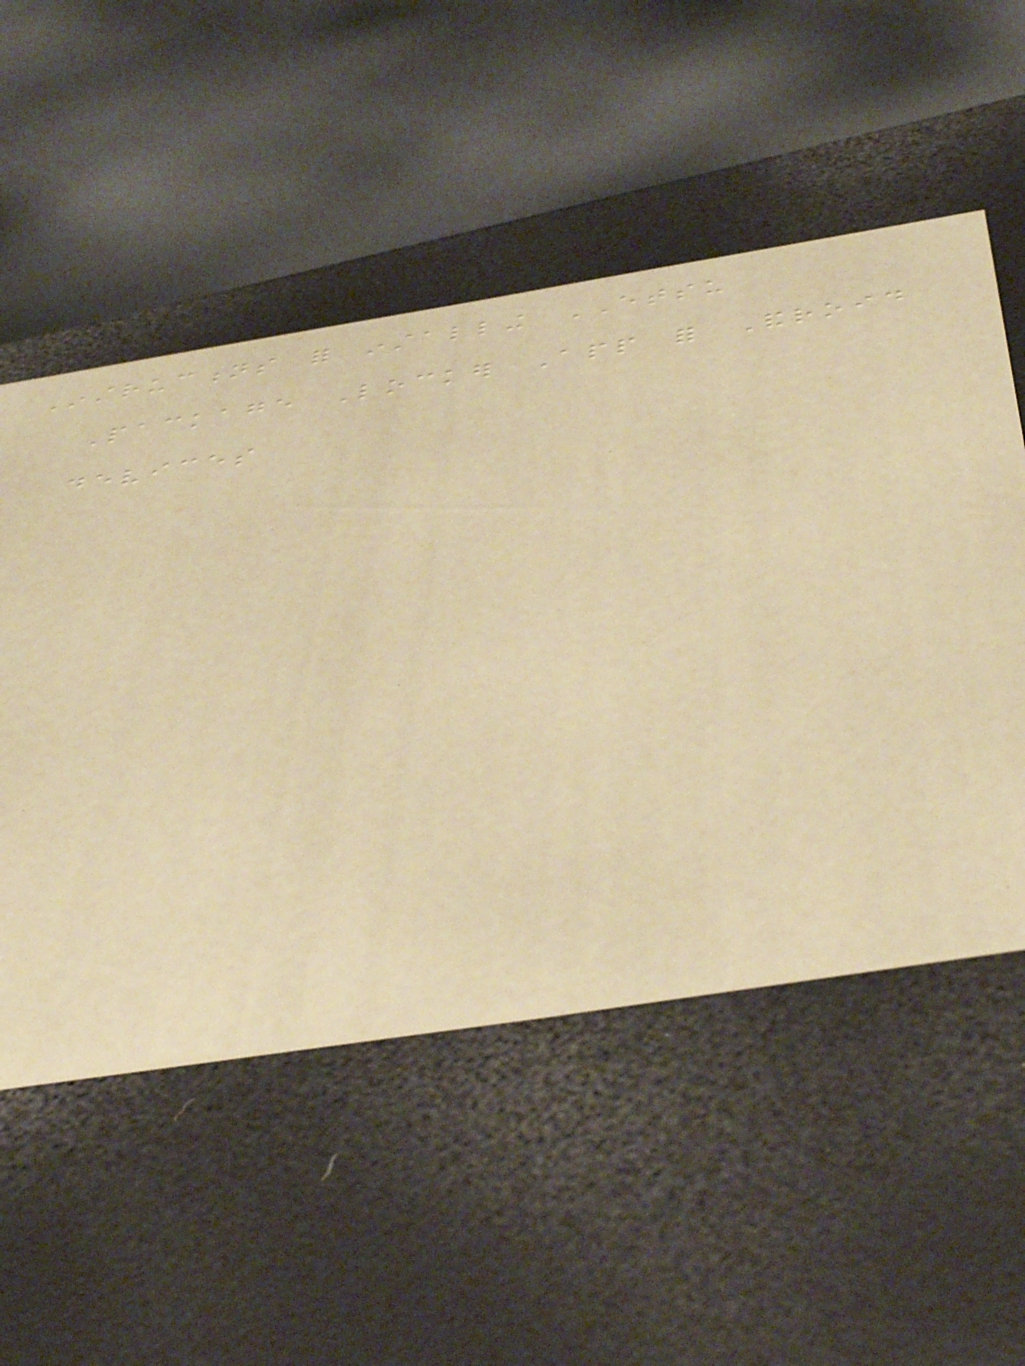Instructions for installing ETSU
Package Locker App for Android
devices
